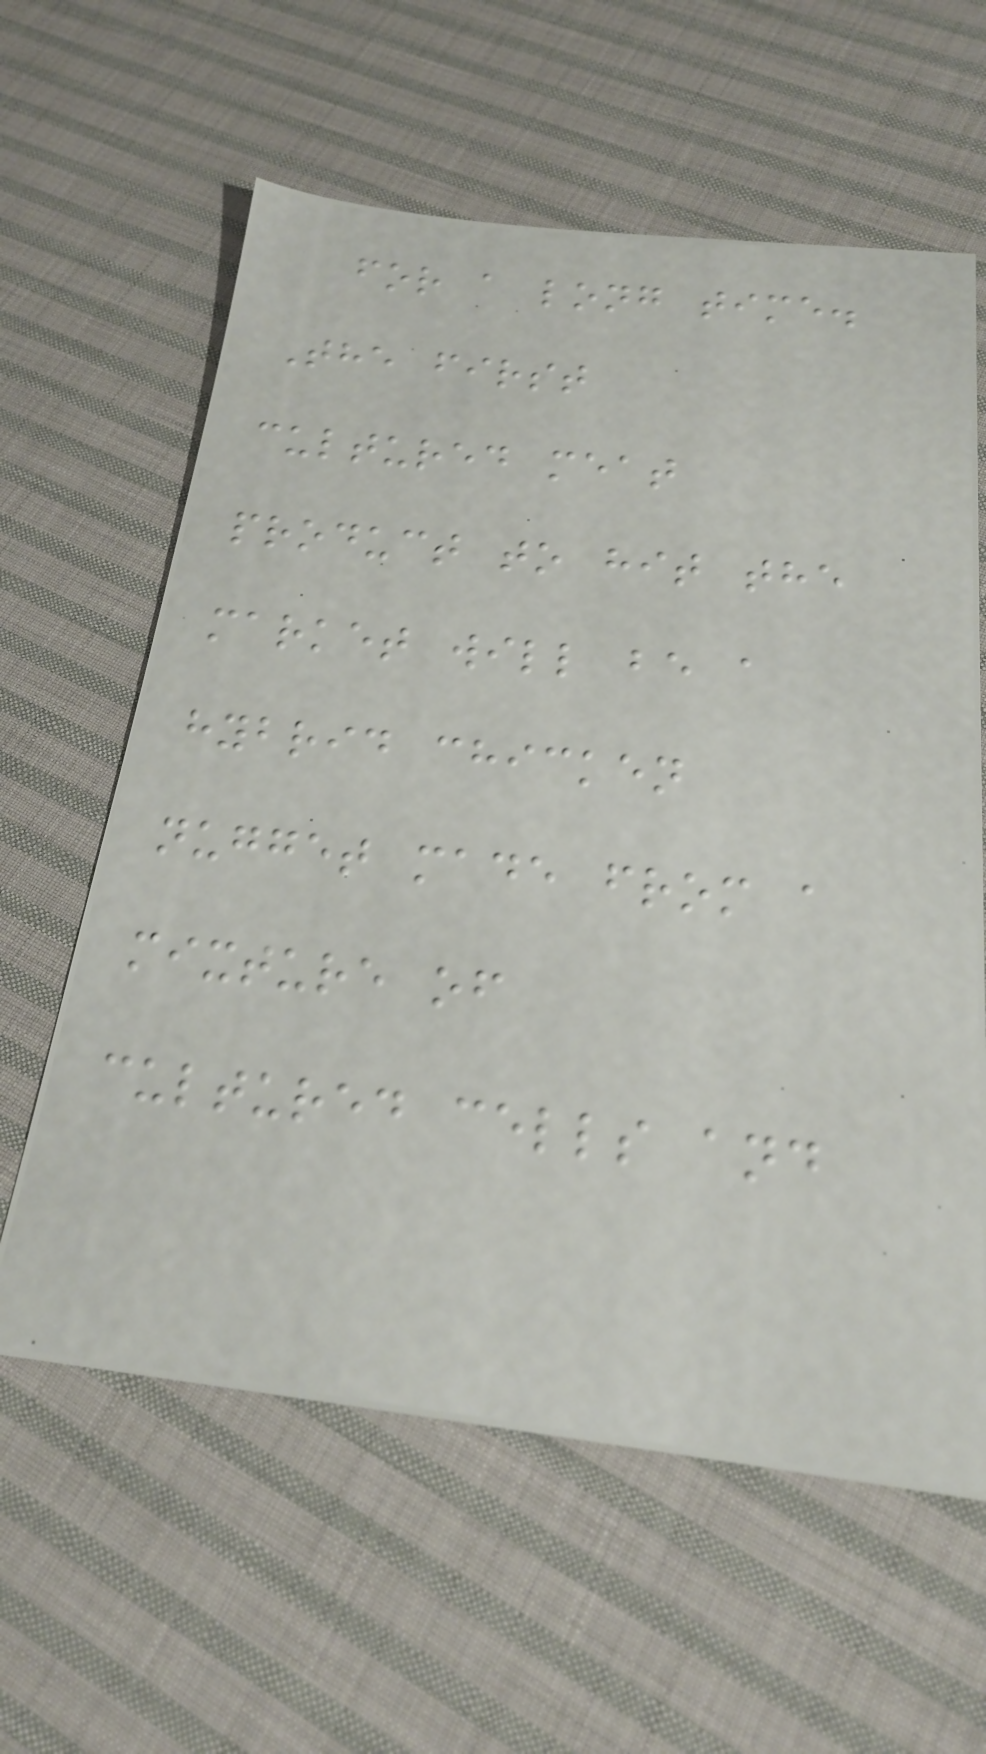for a long time.
The first
cultured meat
product to hit the
market will be a
hybrid chicken
nugget made from a
mixture of
cultured cells and
